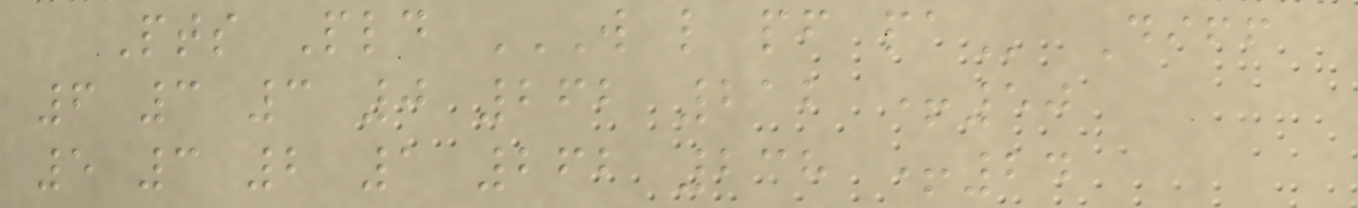Pts Pld W L PF PA Diff
6 3 3 0 262 212 +50
5 3 2 1 262 238 +24
